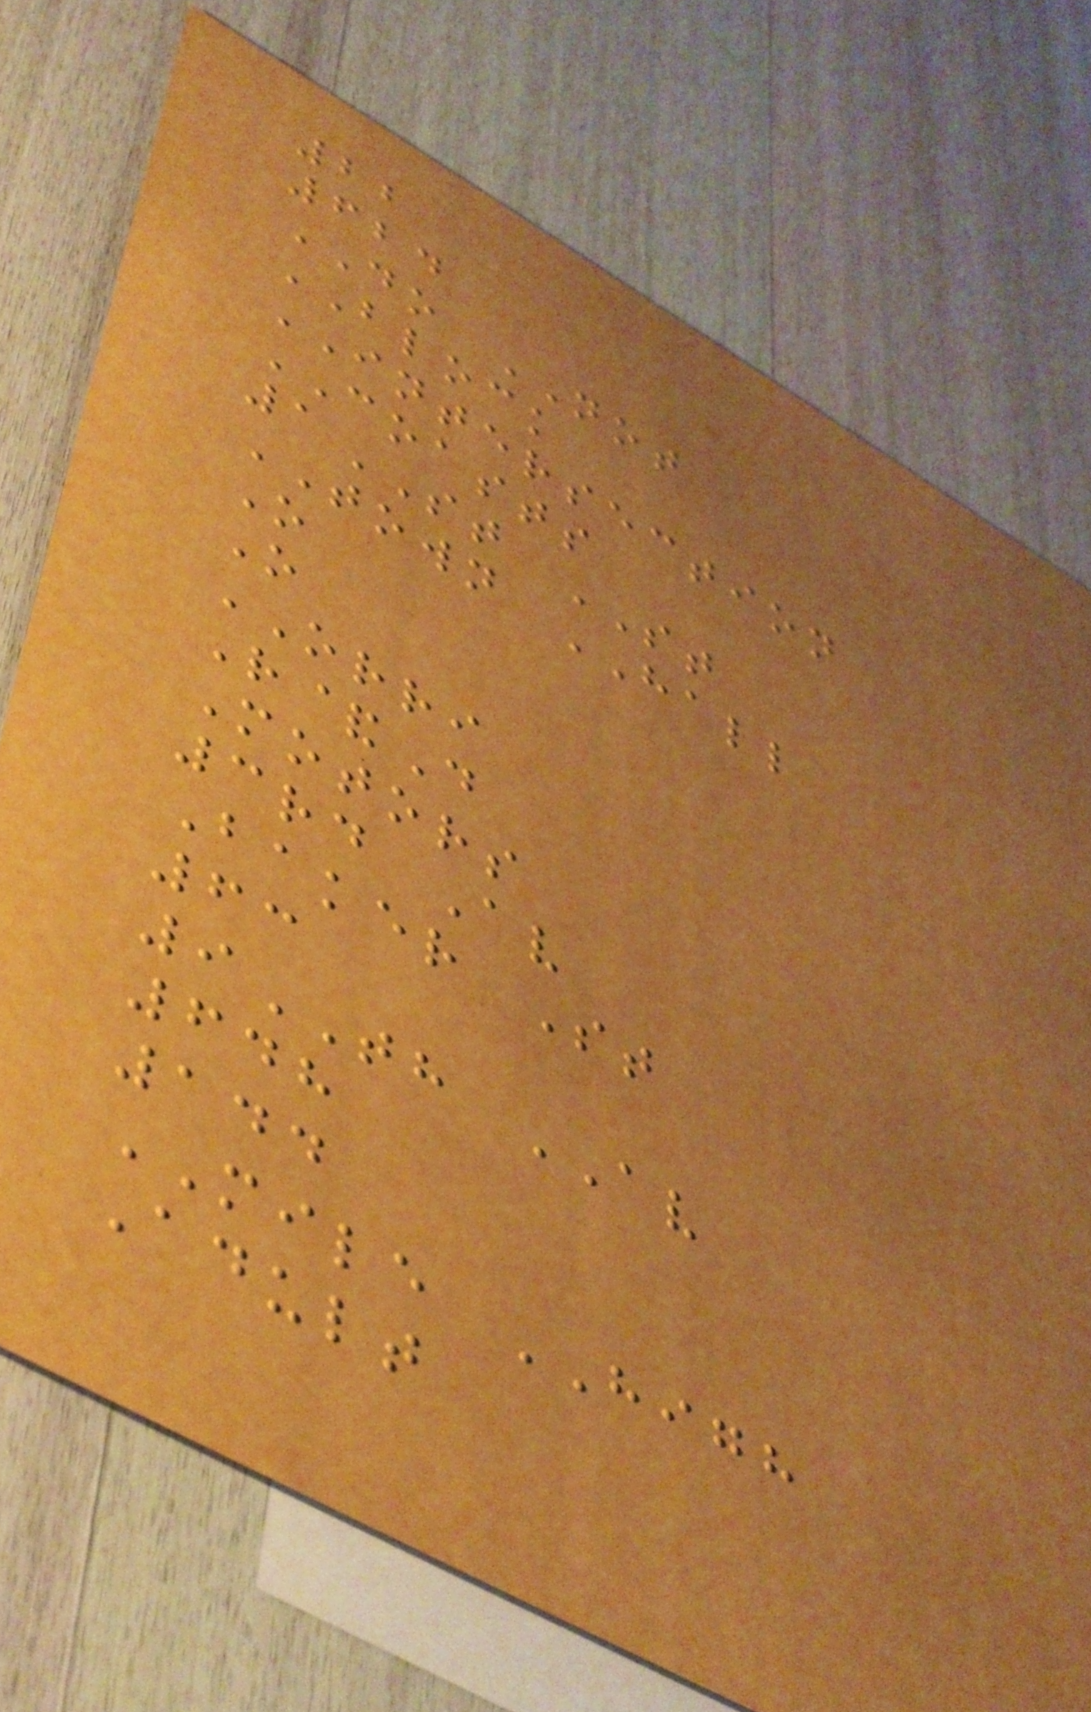22
624
DO NOT
BLOCK
INTERSECTION
COASTS
1ST ST
TOWN HALL
O
O
ORRI
R&D
Motors
3rd Av
Baker St
63
9TH AV
648
144
MILE HIGH
Adult
